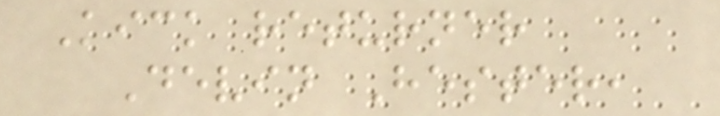Kick returner
Devin Hester,
